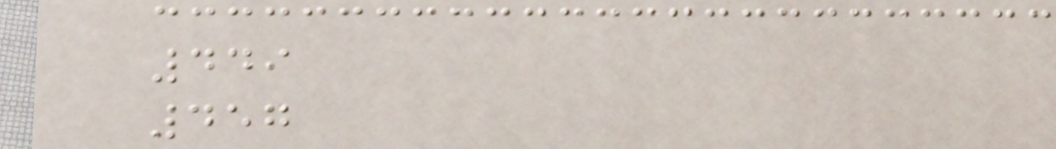449
457
